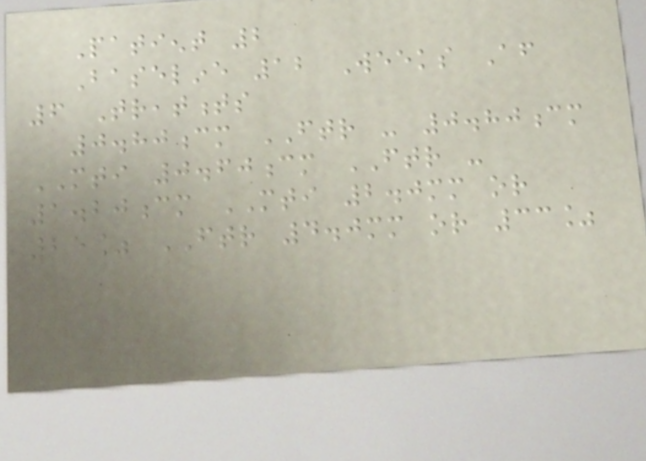Patient 2
Baseline 12 Weeks After
6 Treatments
0.80cm FTR - 0.80cm
MTI 0.60cm FTR -
1.20cm MTI 2.0mm or
25% FTR 4.0mm or 33%
